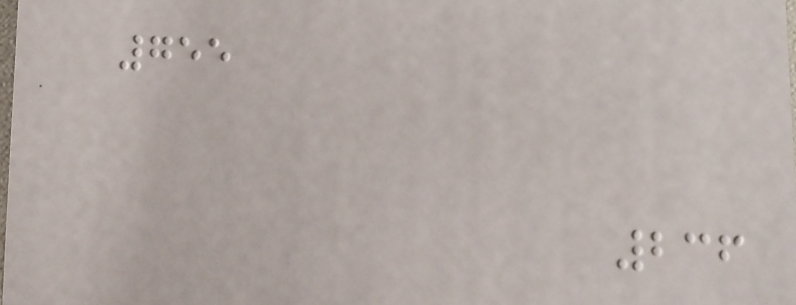755
236
